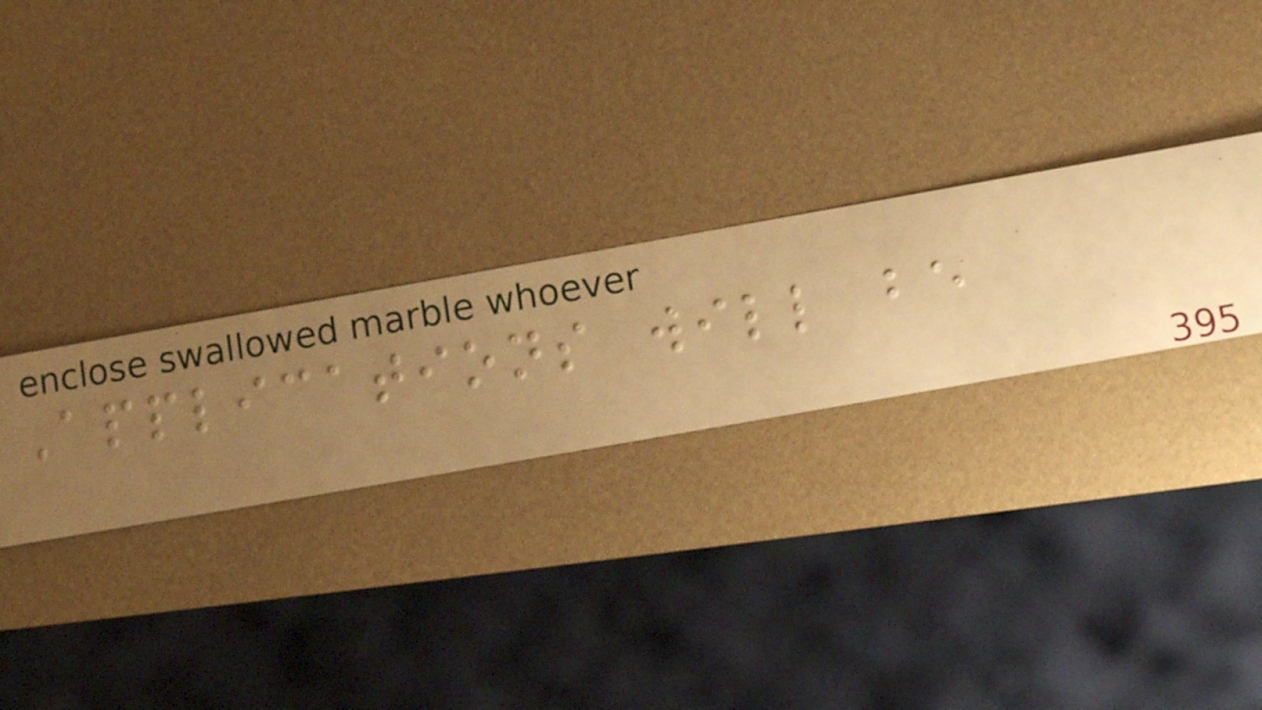Applications will be
